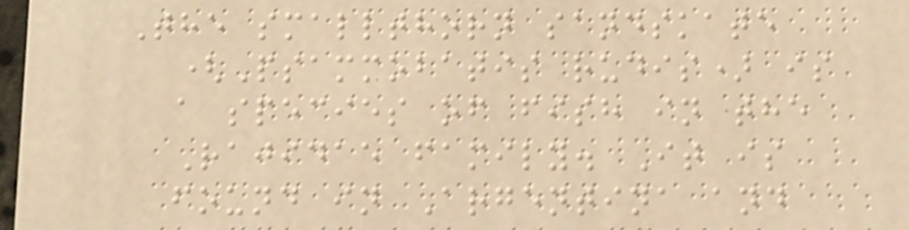The smallthorn sandskate
(Psammobatis rudis) is
a species of fish in the
Rajidae family. It is
found in Argentina and
